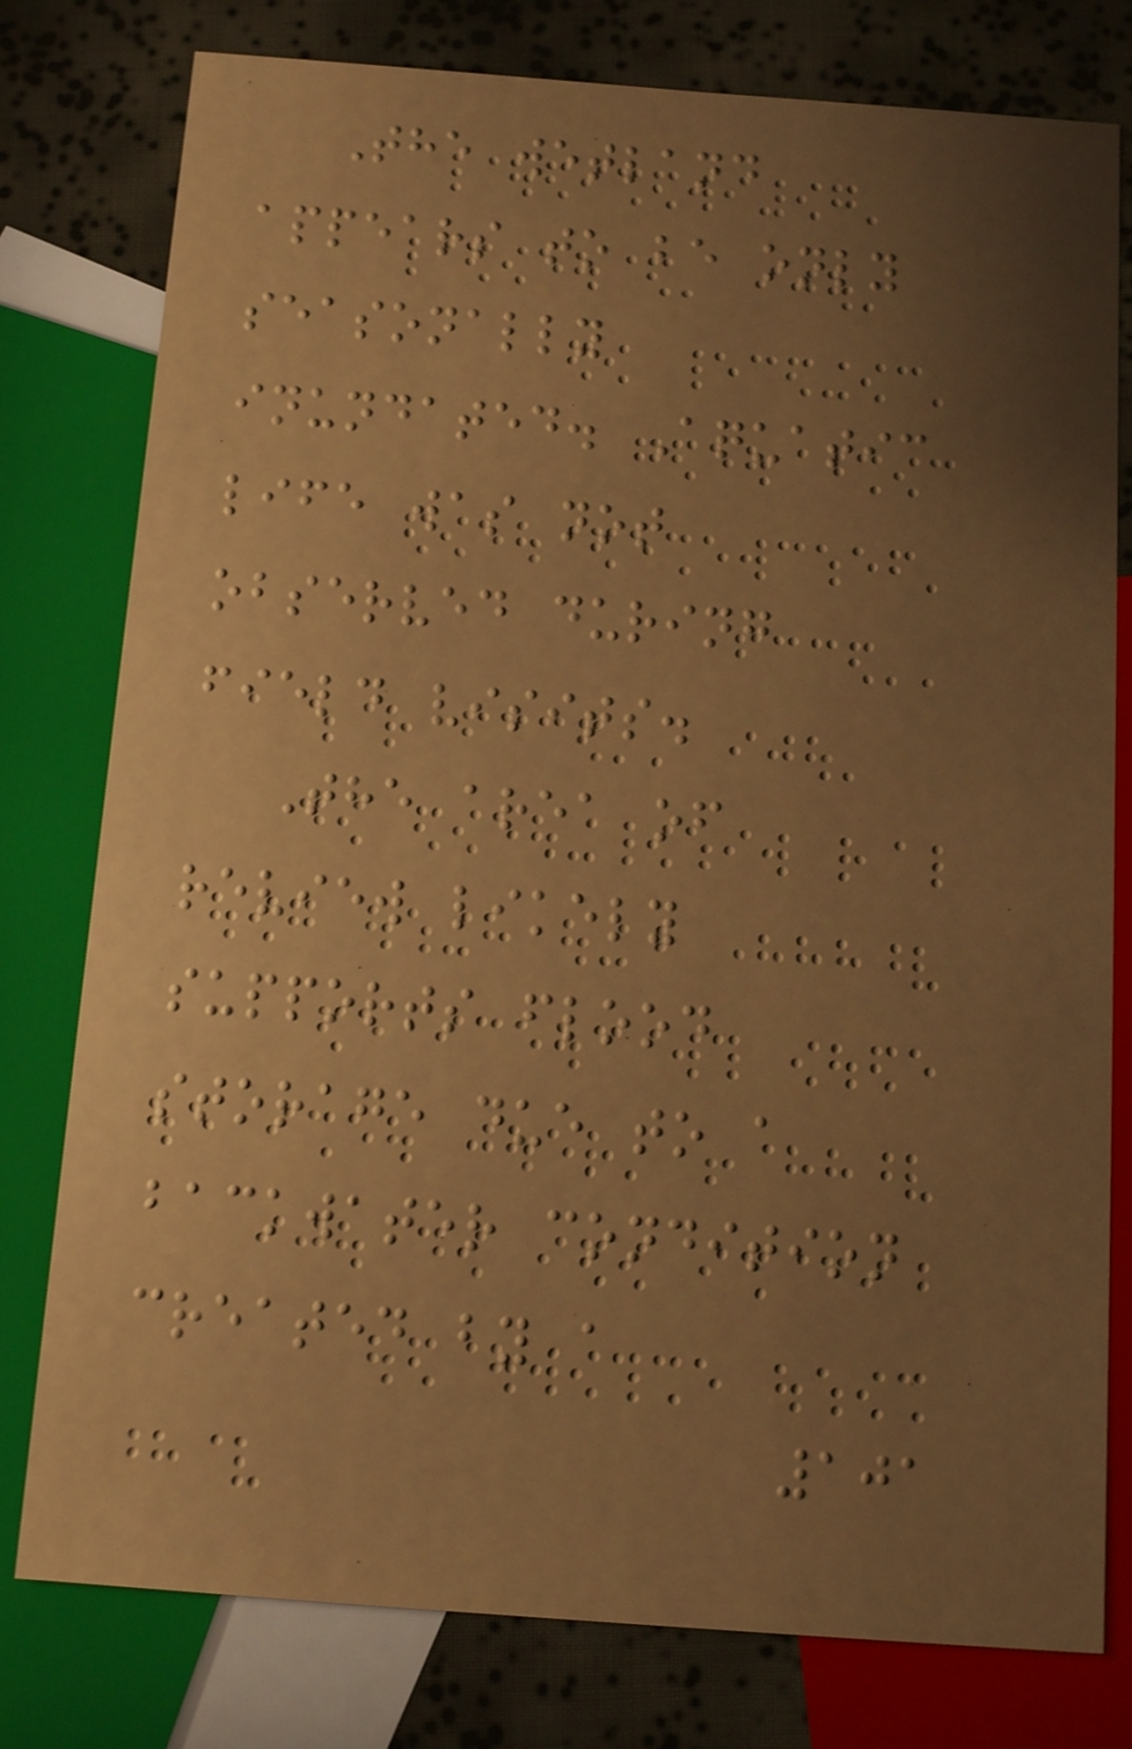The wetland
appears to be only
seasonally
inundated. Aquatic
life was not
observed during
field visits.
The area of
review likely
supports flood
storage due to a
backwater condition
created by a
101
